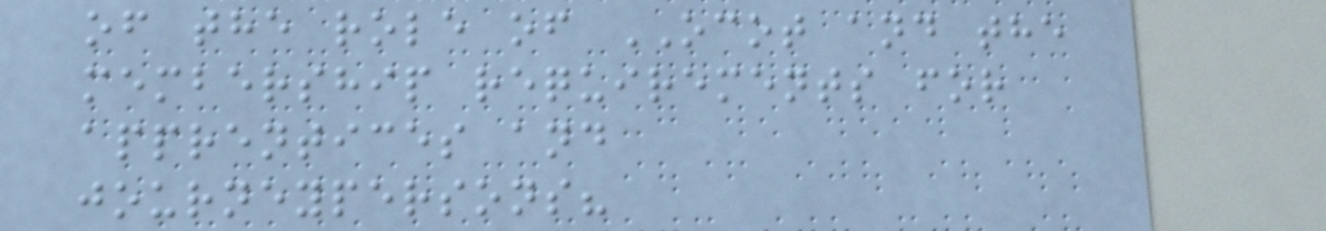of the role of OCOT and the
membership requirements for
apprentices and
journeypersons?
